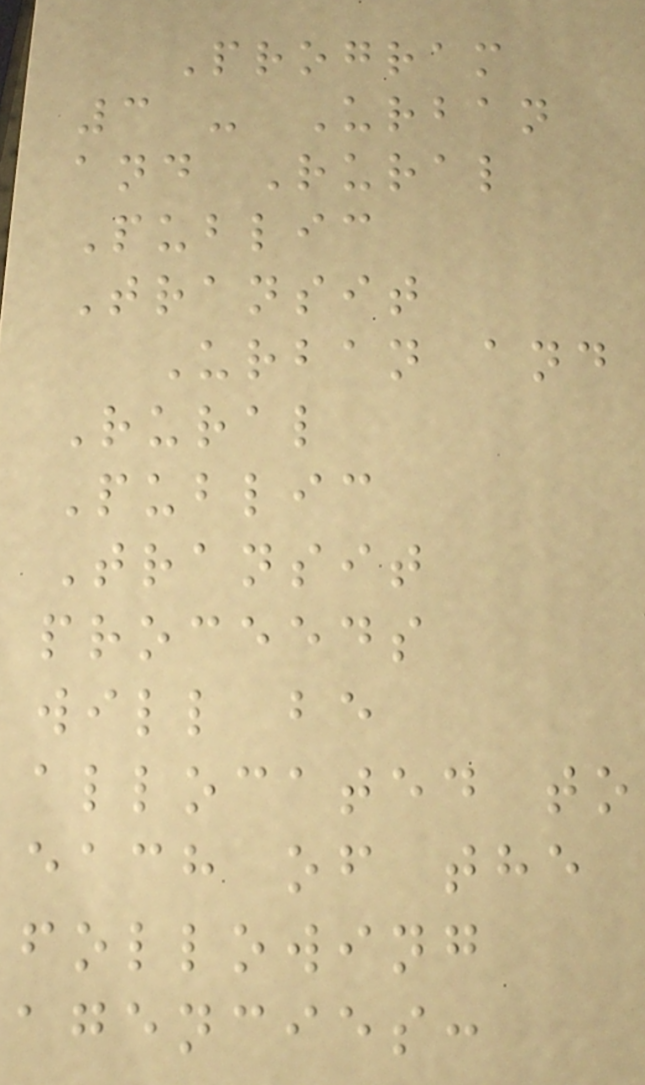Program
3 - Urban
and Rural
Public
Transit
Urban and
Rural
Public
Transit
proceeds
will be
allocated to
each of the
following
agencies:
